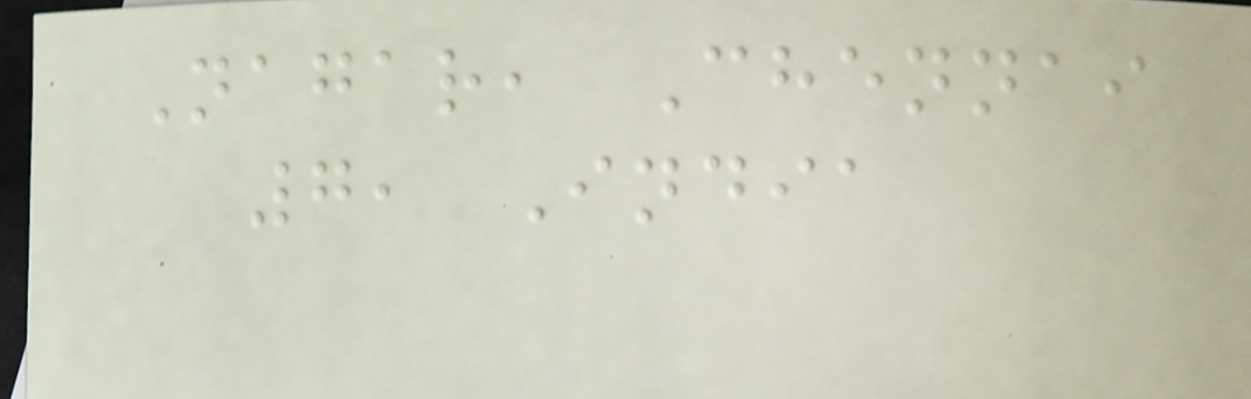Nagar, Chennai
7, India
